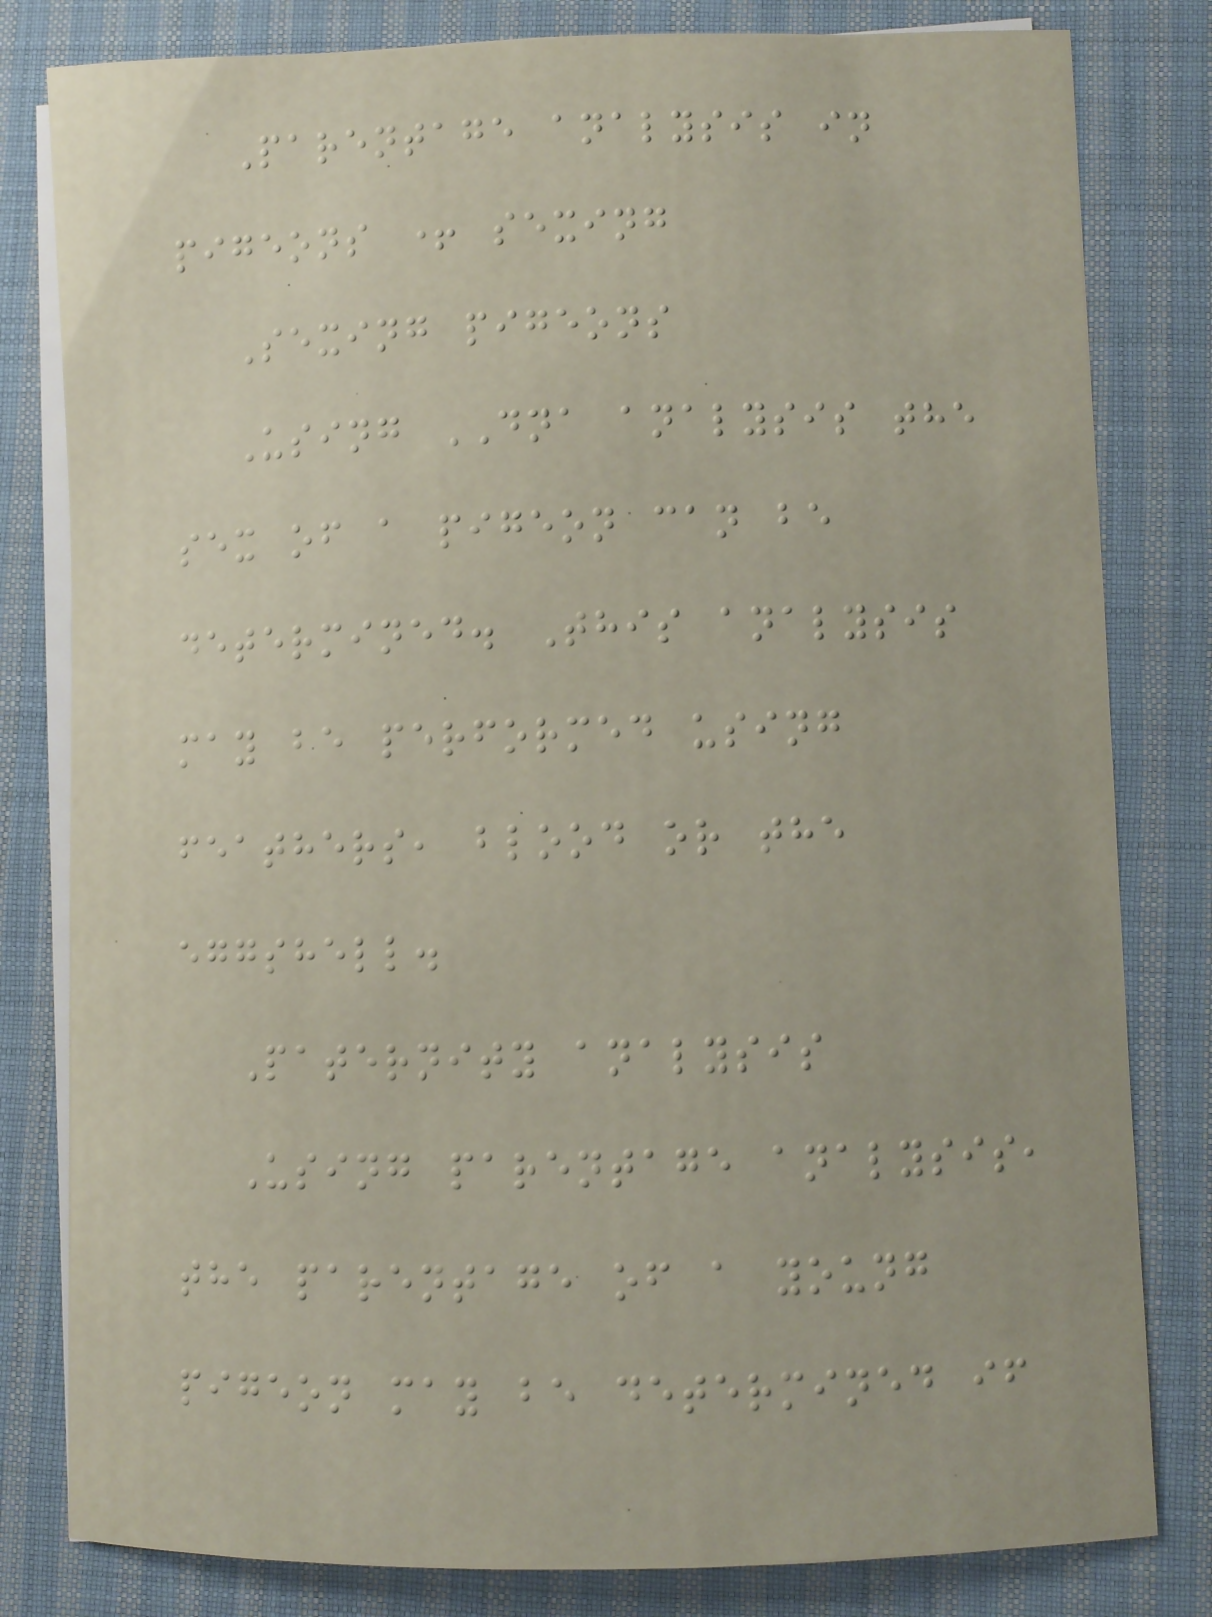Parentage analysis in
pigeons + sexing
Sexing pigeons
Using DNA analysis the
sex of a pigeon can be
determined. This analysis
may be performed using
feathers, blood or the
eggshell.
Paternity analysis
Using parentage analysis,
the parentage of a young
pigeon may be determined if
